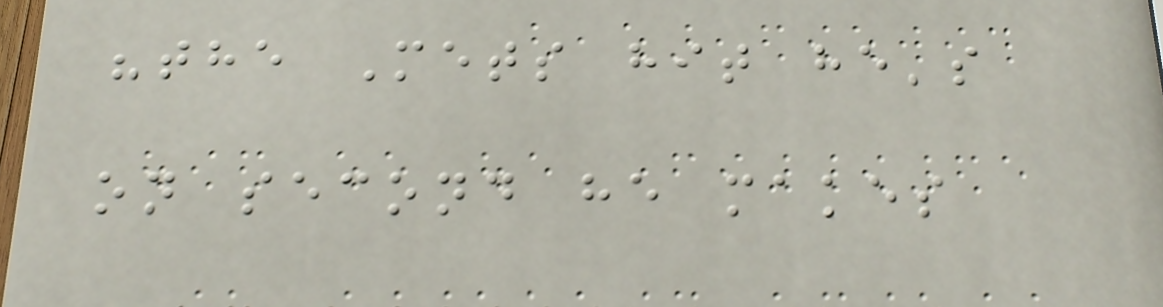"the Mets hit he's
on second he makes
